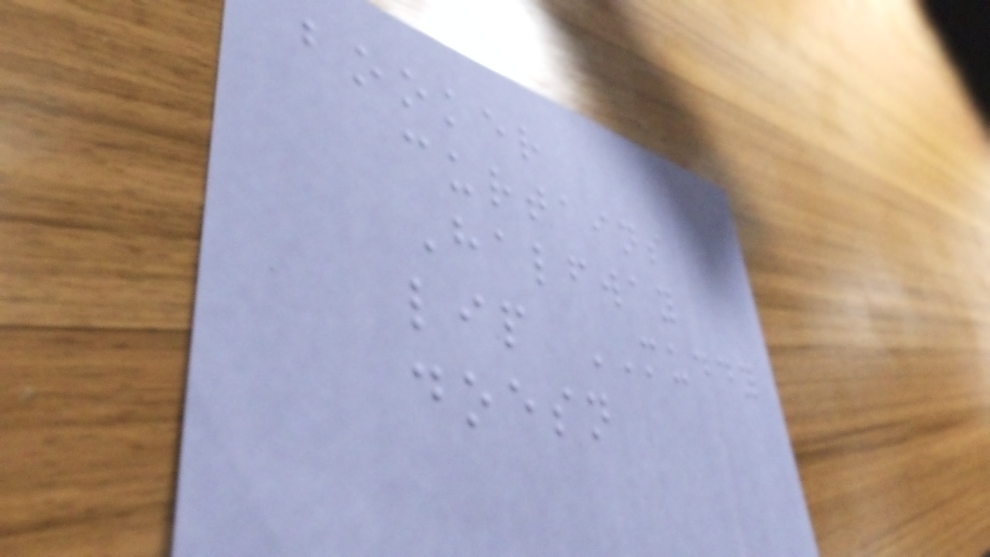booker
curtains
Halfway
lip MUDDY
doesn
